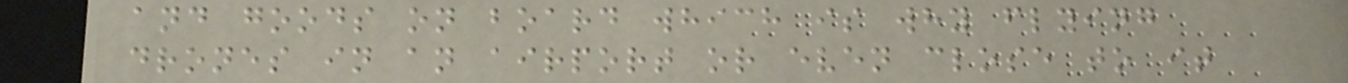and goods on board which is why flying
drones in an airport or even close to it
